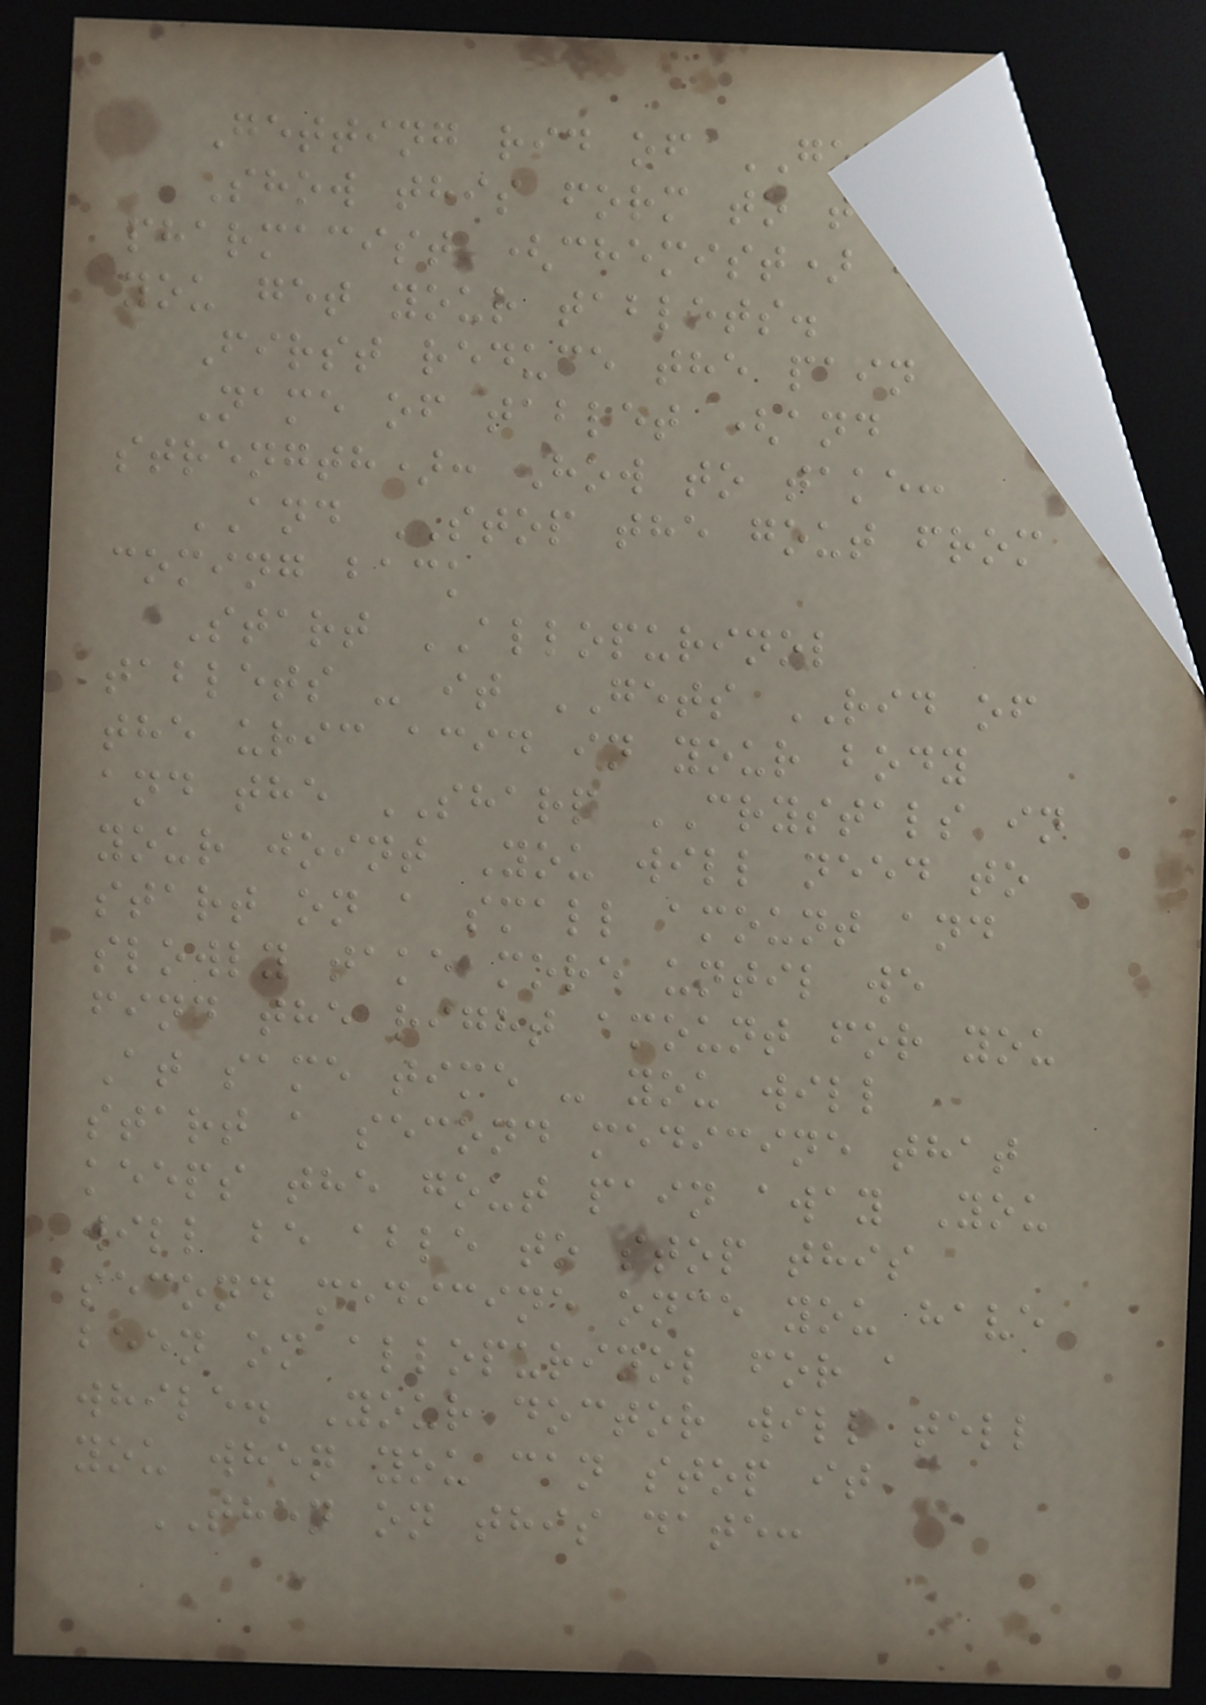Getting rid of GOUT
Show this form to the
pharmacist (chemist) when
you get your tablets.
First reduce the pain
Name of tablet (and
strength): How to take:
AND STOP the gout from
coming back
Start ALLOPURINOL
tablets - it GETS RID of
the uric acid in your body
and the SHARP CRYSTALS in
your joint You will need to
start on a small amount and
slowly take more until we
find the right amount for you
At same time - you will
start a second medicine that
keeps the gout pain away You
will be able to stop this
second medicine once you have
been on allopurinol for a
while. Your doctor will tell
you when you can stop it
THEN on this date:
